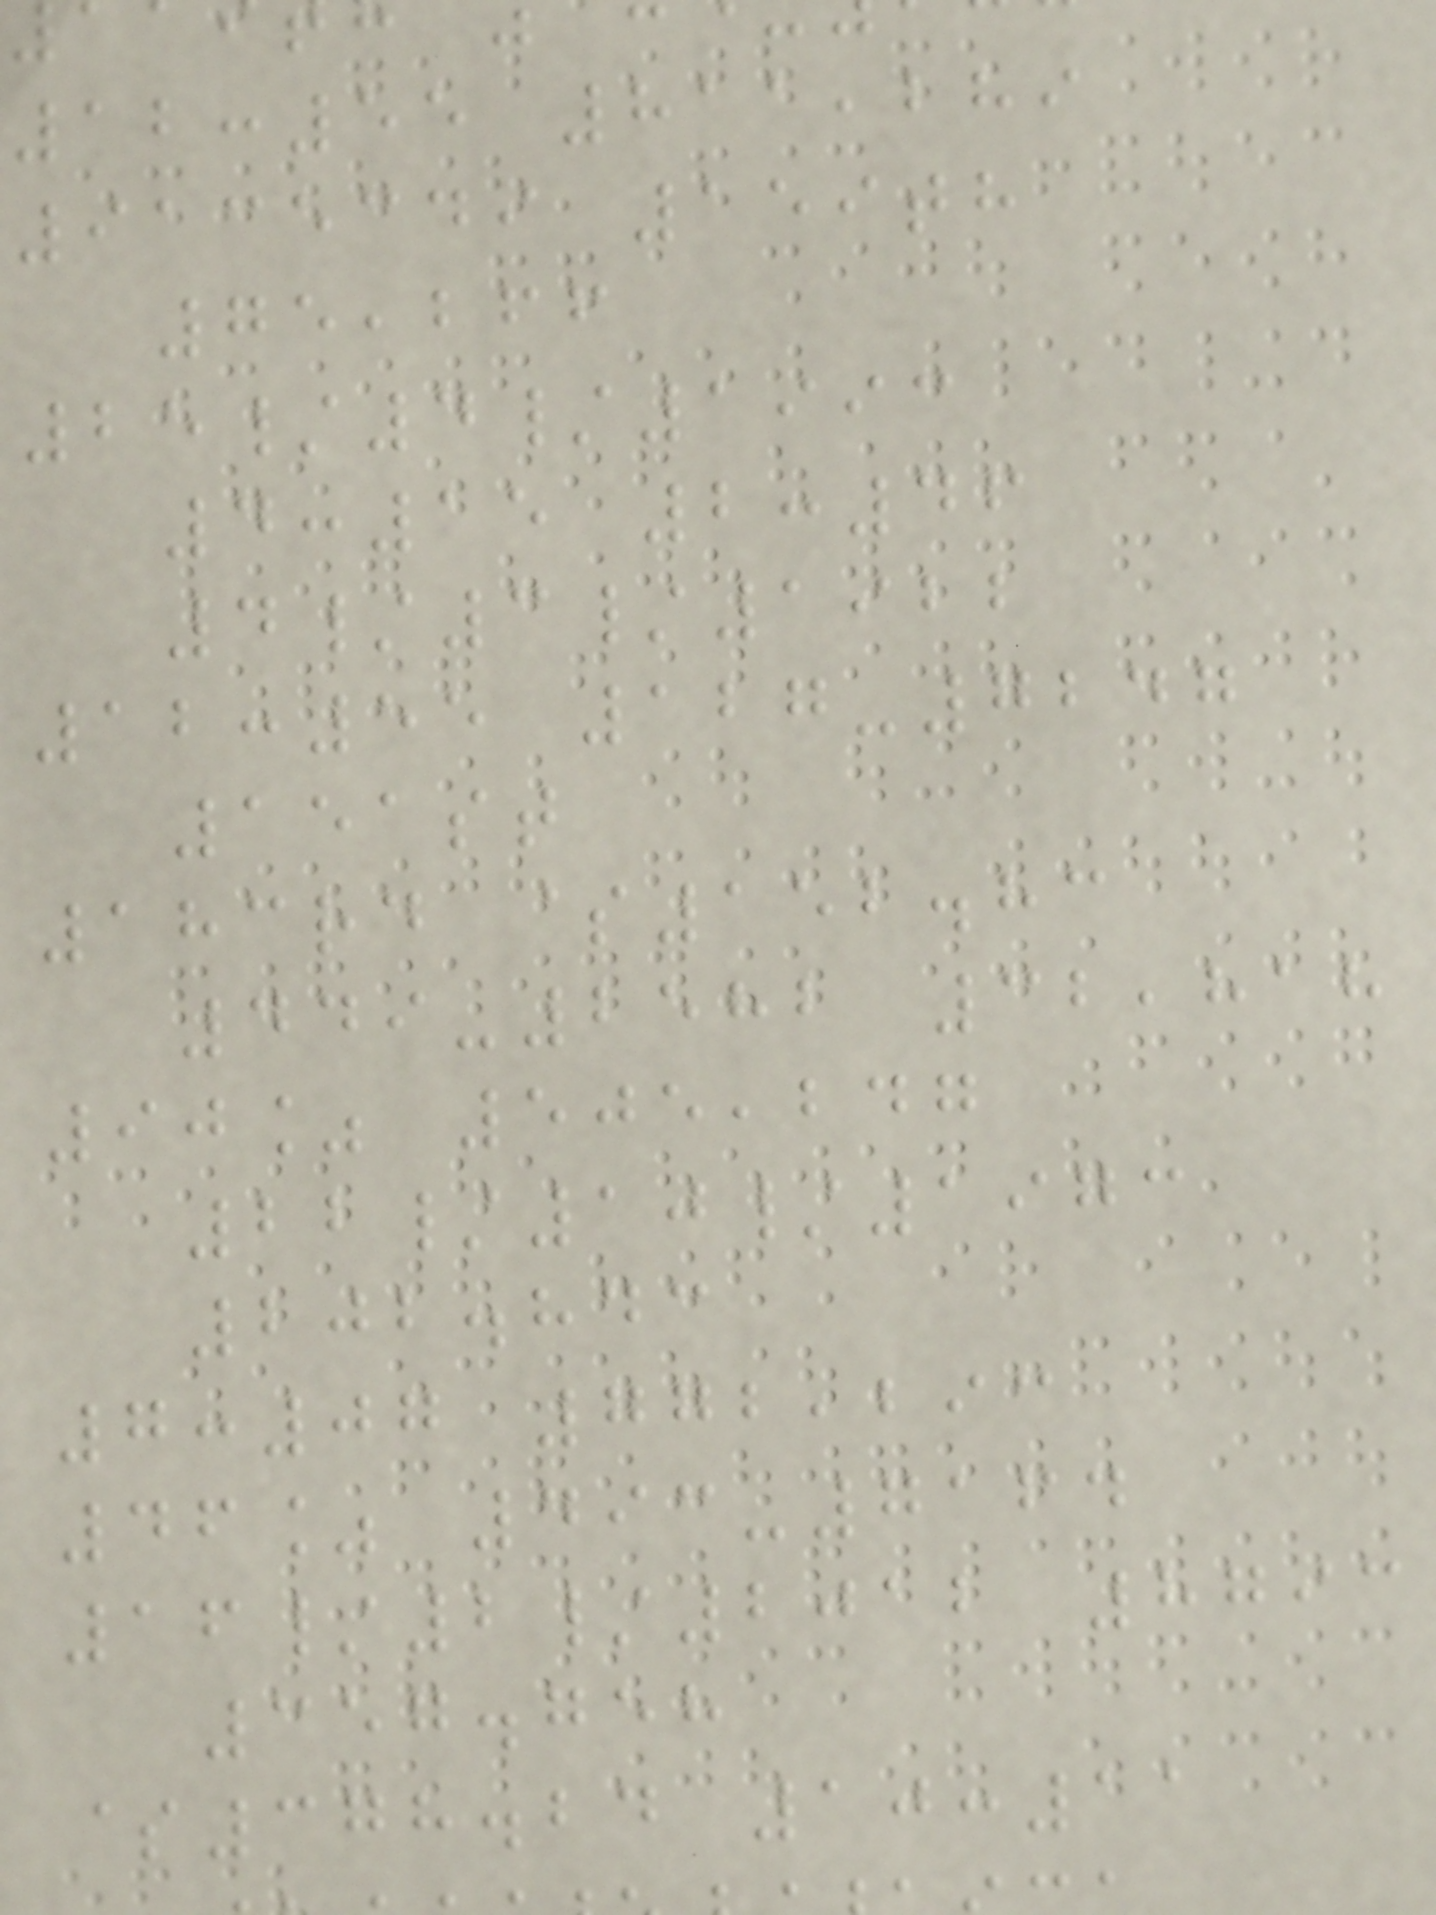12:55 811,289
9135349 159th
75,266
25/4/1993
4:15 2:46
4/3/1922
12:55 127-7247
151st
183rd $152.83
449-2582 32,818
90% 505,247
22/10/1973
202.843
7:07 772,293
46% 493-7164
16/2/2012 8793
357.758
$378.24 10:11
